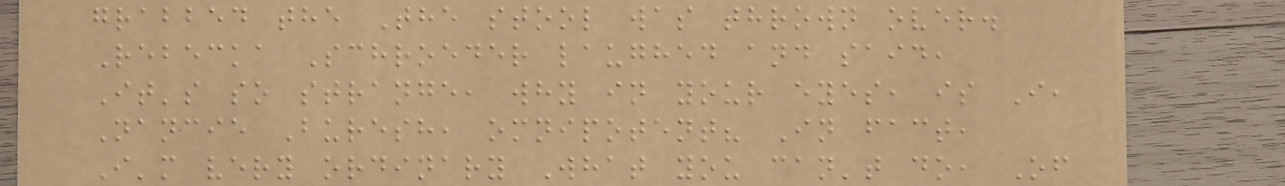grabbed the The stool was thrown over.
Rebecka Schroeder laughed and said,
It's so strange, why in your eyes, is I,
Nancie Buresh, omnipotent? In fact,
I'm very ordinary What you can't do, Of
